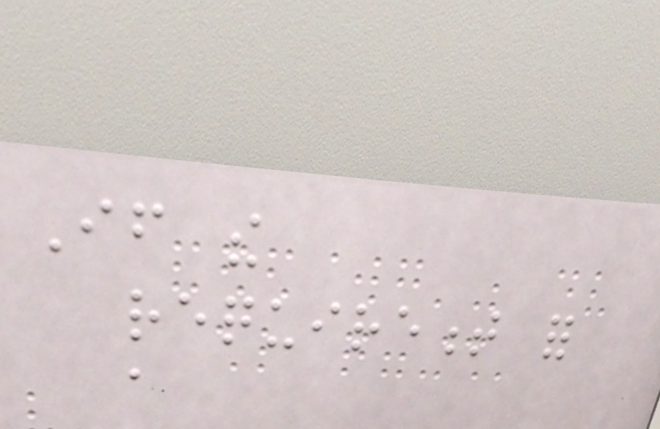If the
requirement for
a
